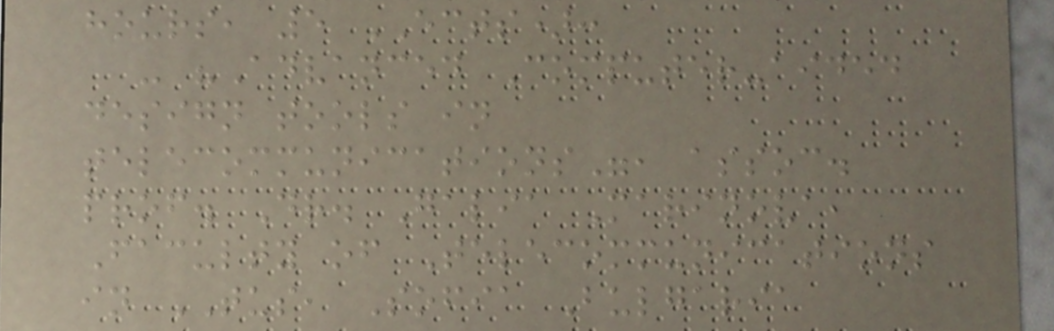hours, 5 ECTS):
- "Advanced Computer-aided
design tools in
telecommunications", assoc.
prof. Dr. Galia Marinova,
Faculty of Telecommunications
in TUS, Sofia Bulgaria
